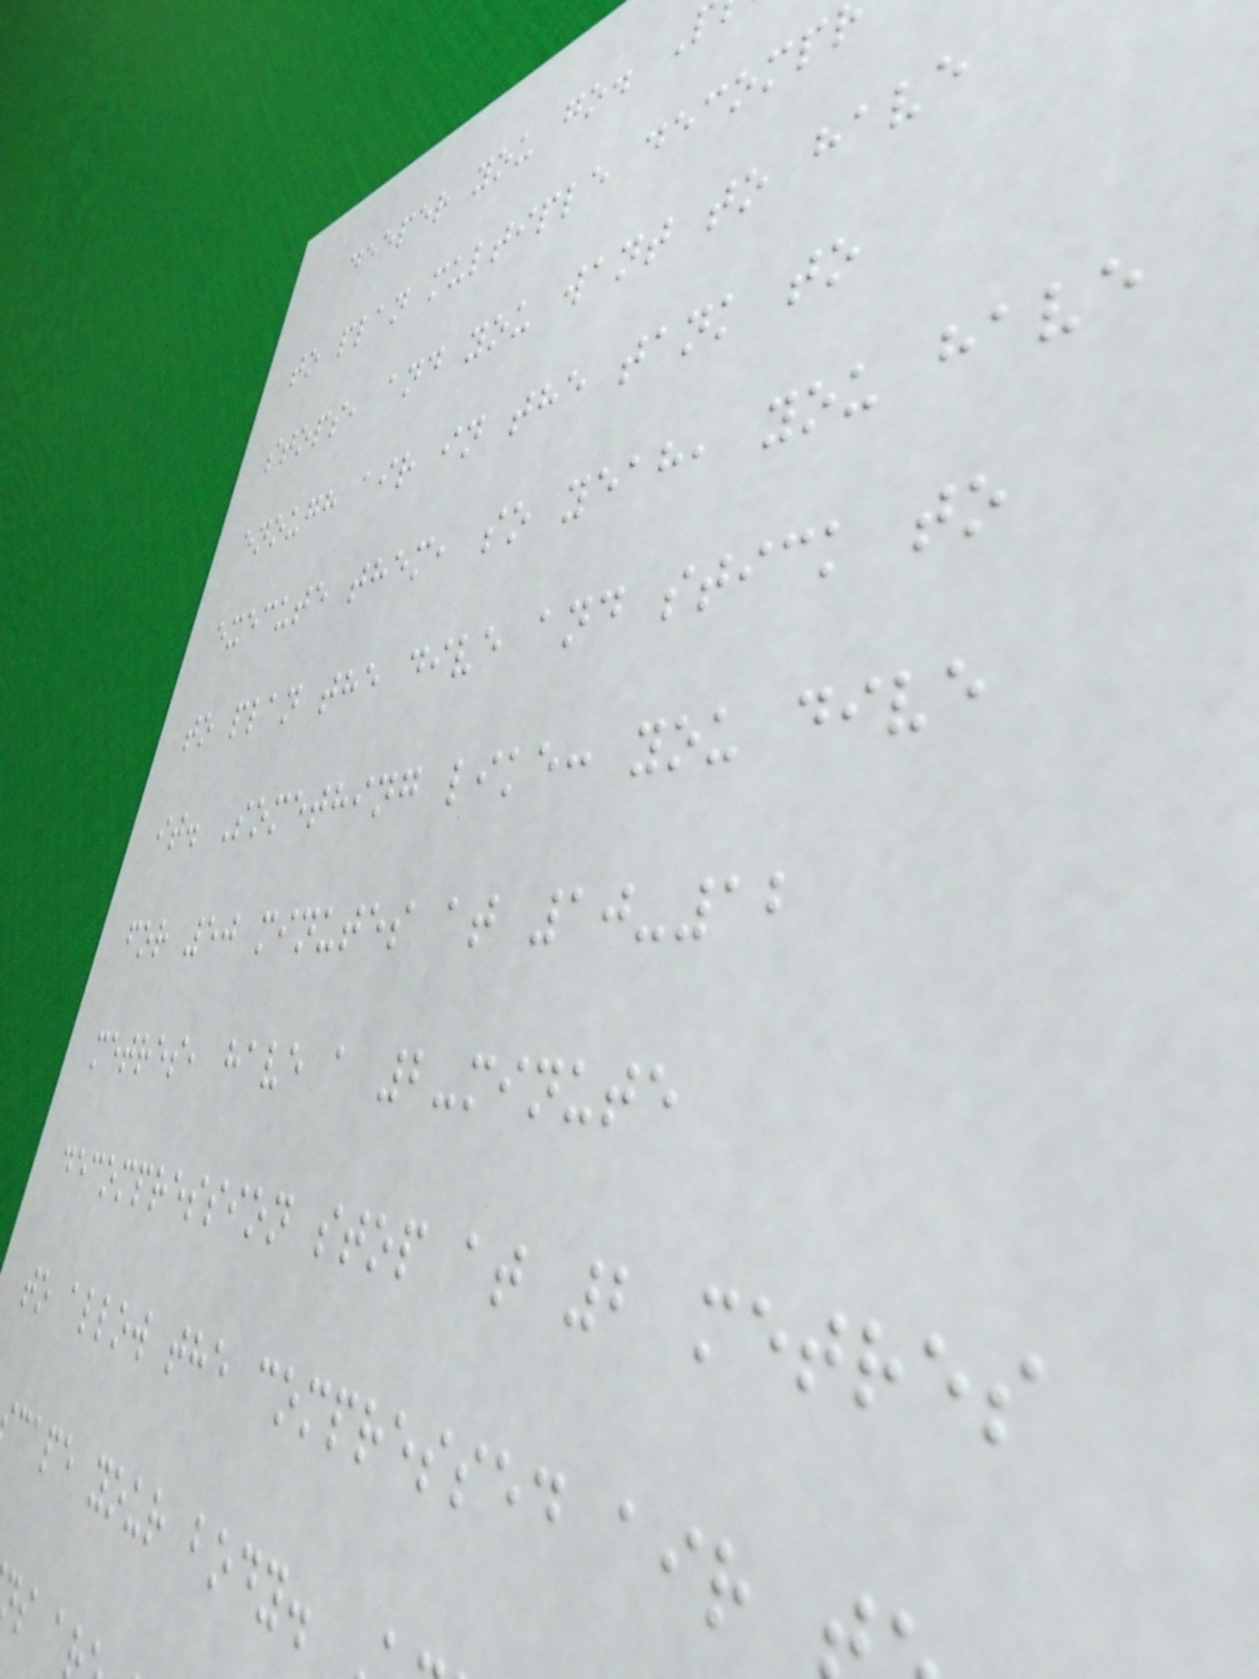deeper you go.
to plan multiple decomp
stops, and you want to have
enough air in the tank to
execute them, so yeah, you have
to plan the dive and stick to
it. Something like: you dive
for 50 minutes at 10-12
metres, have a 2-minute
decompression stop at 2 metres
to allow the compressed air
cape your body.
